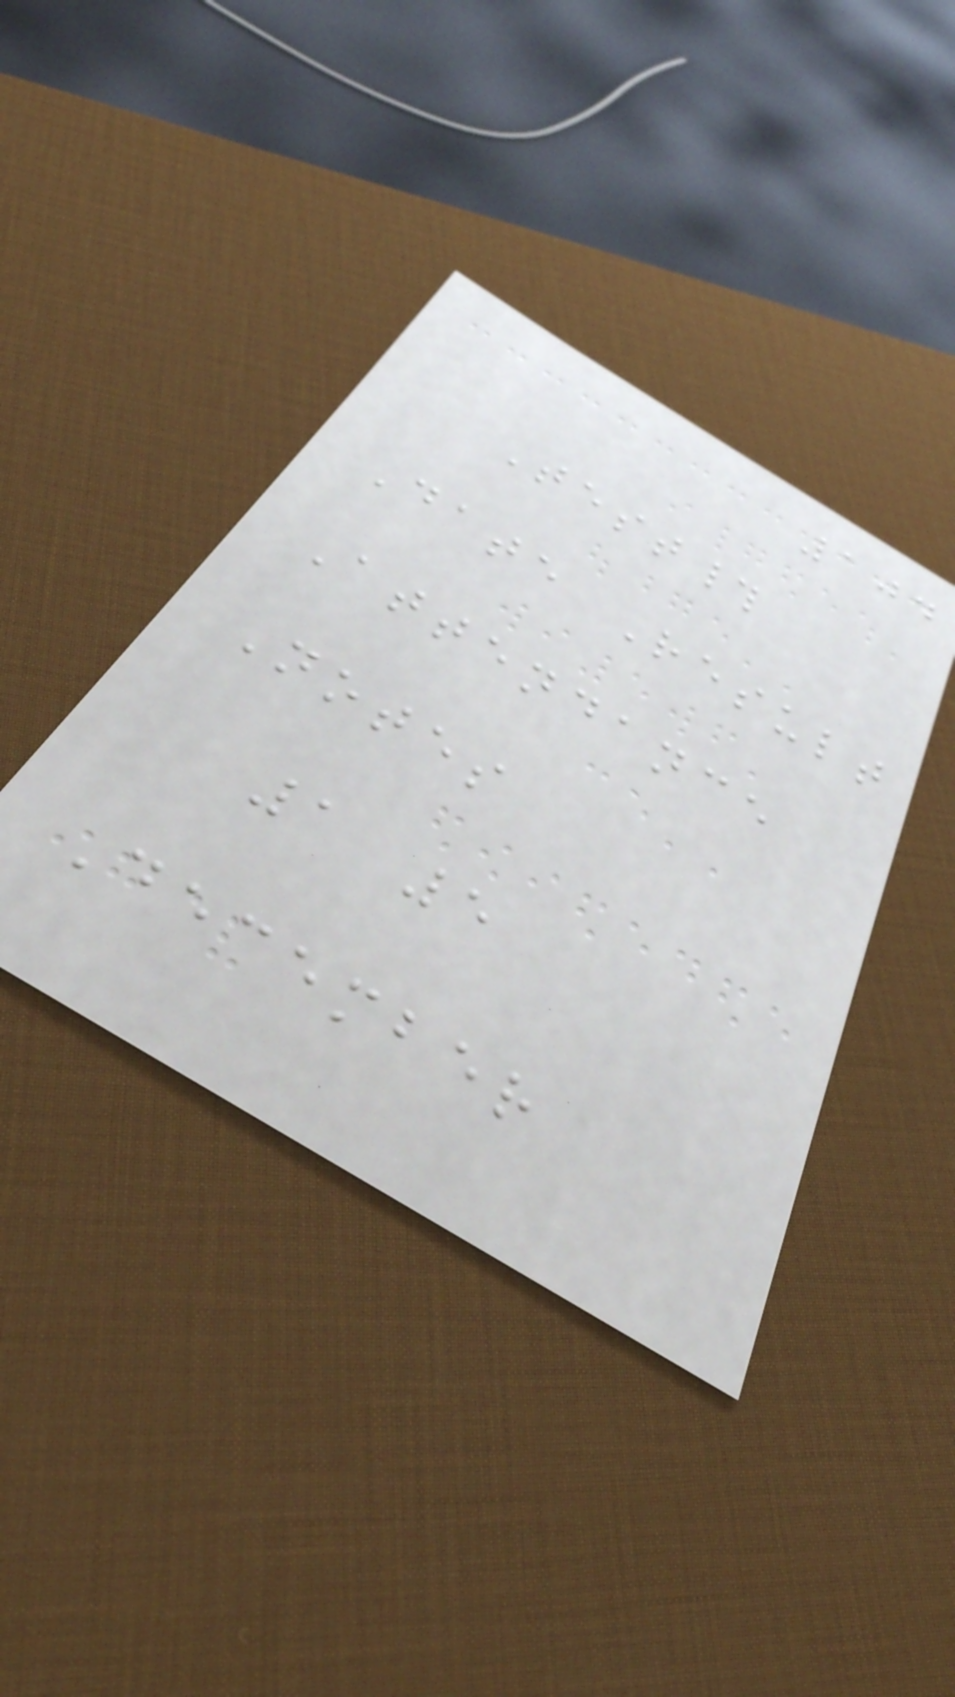104
Test#
Date Result
Attendance
Notes
1 5
December
